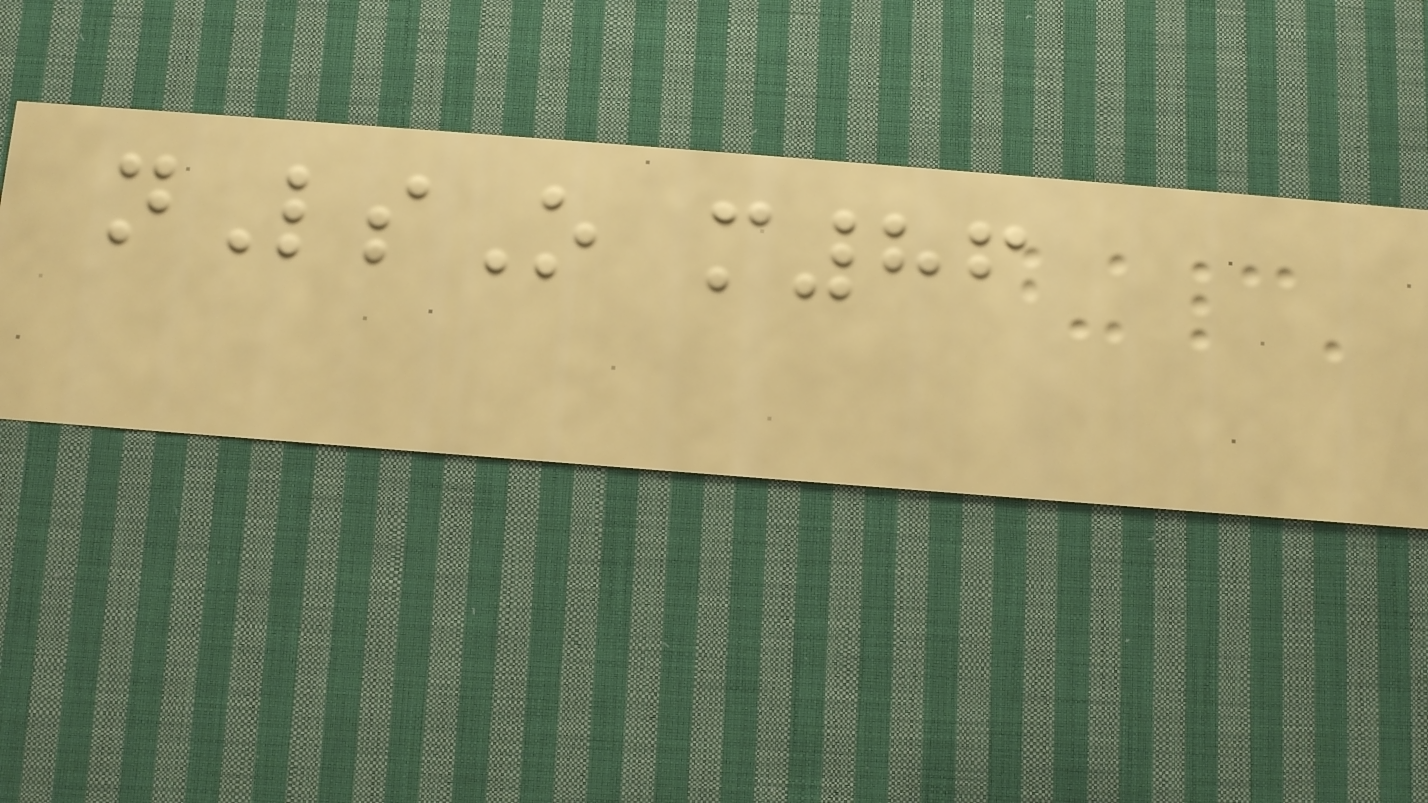nLsO m86
